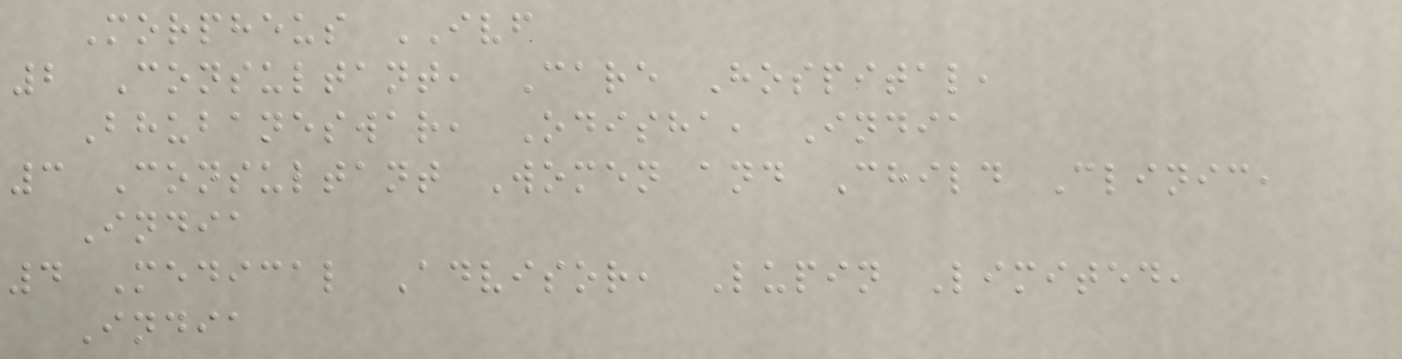Morpheus IVF
2 Consultant, Care Hospital,
Bhubaneswar, Odisha, India
3 Consultant Women and Child Clinic,
India
4 Medical Advisor, Lupin Limited,
India
